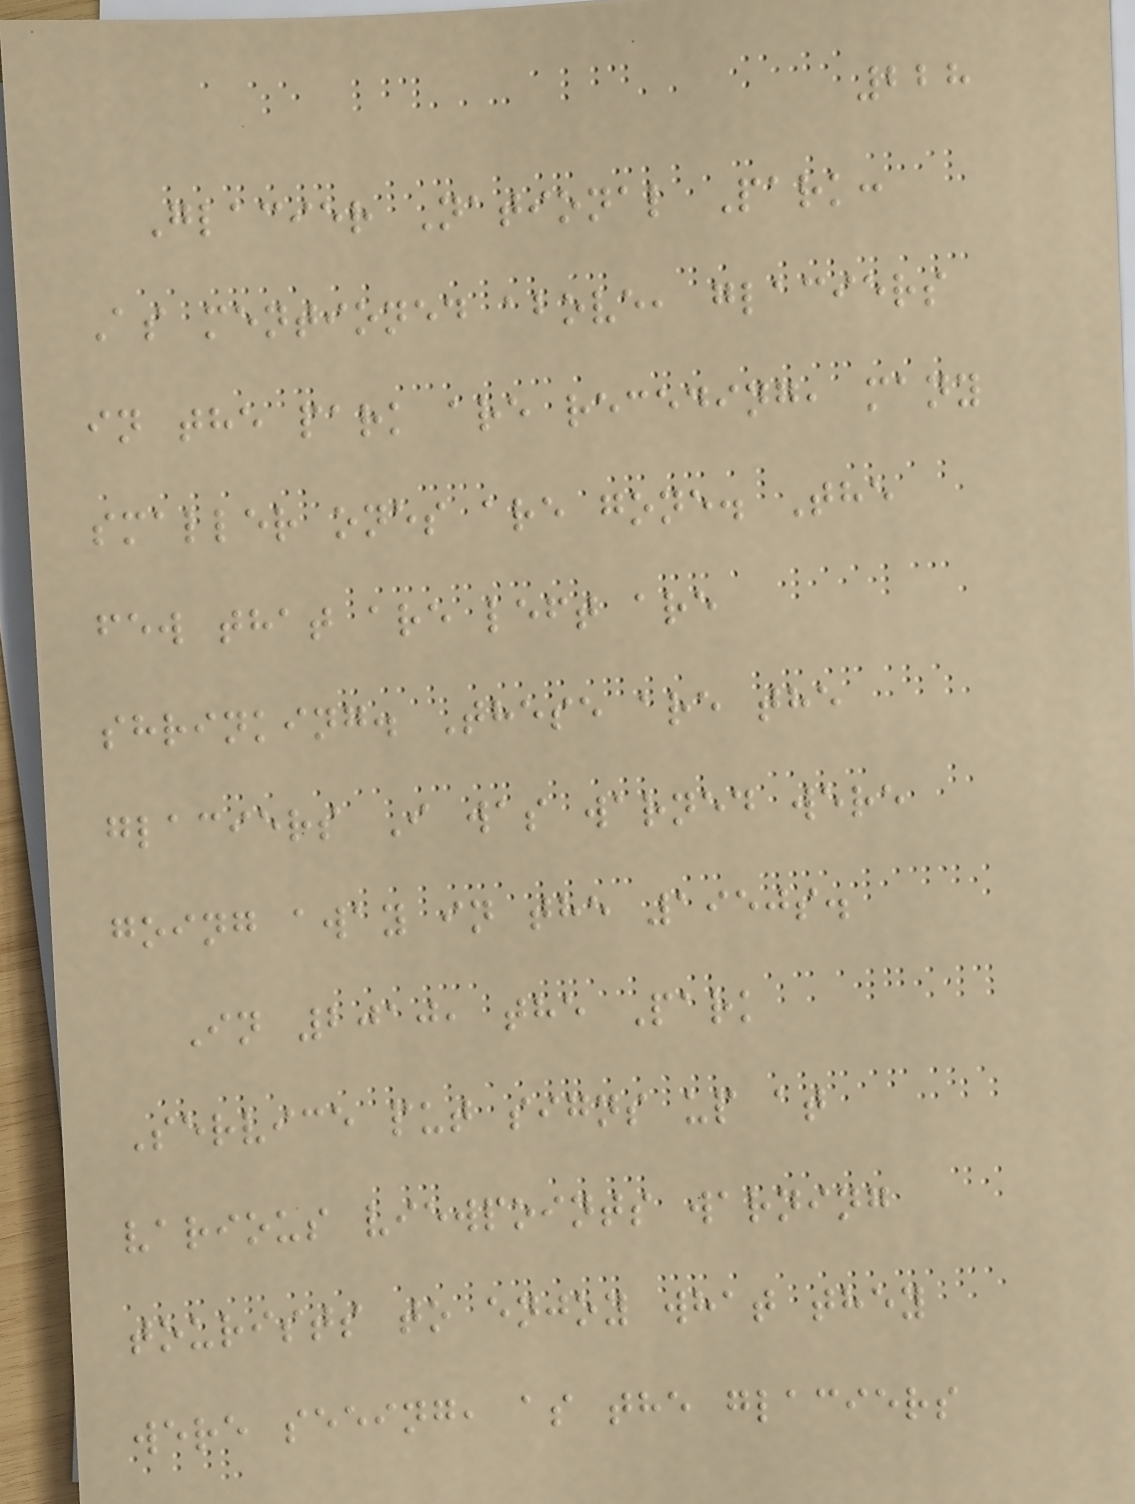228
Glacier National Park:
As mentioned above, glaciers
in the park are receding, many
smaller ones are gone. The
few that are left are
shrinking. These are the
glaciers I was warned were
going away in the 1950s.
In 2010, the Park
Service put signs up at
various viewpoints warning
tourists to enjoy what they
were seeing, as the glaciers
